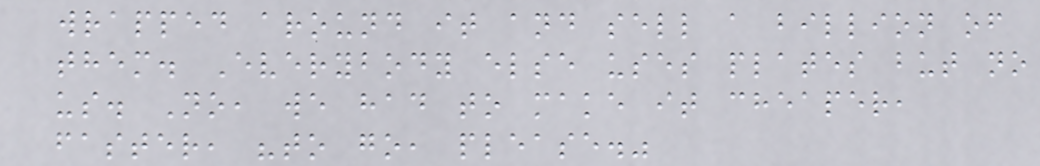wrapped around it and sell a billion of
them. Everybody else uses plates but no
us. No, we had to make it cheaper,
faster, "to go, please."
